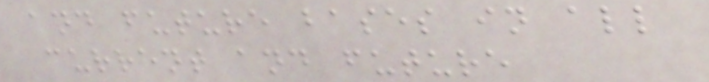and future bases in all
current and future
